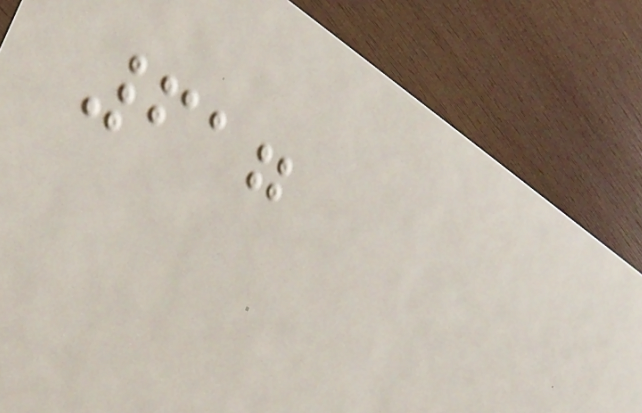617
